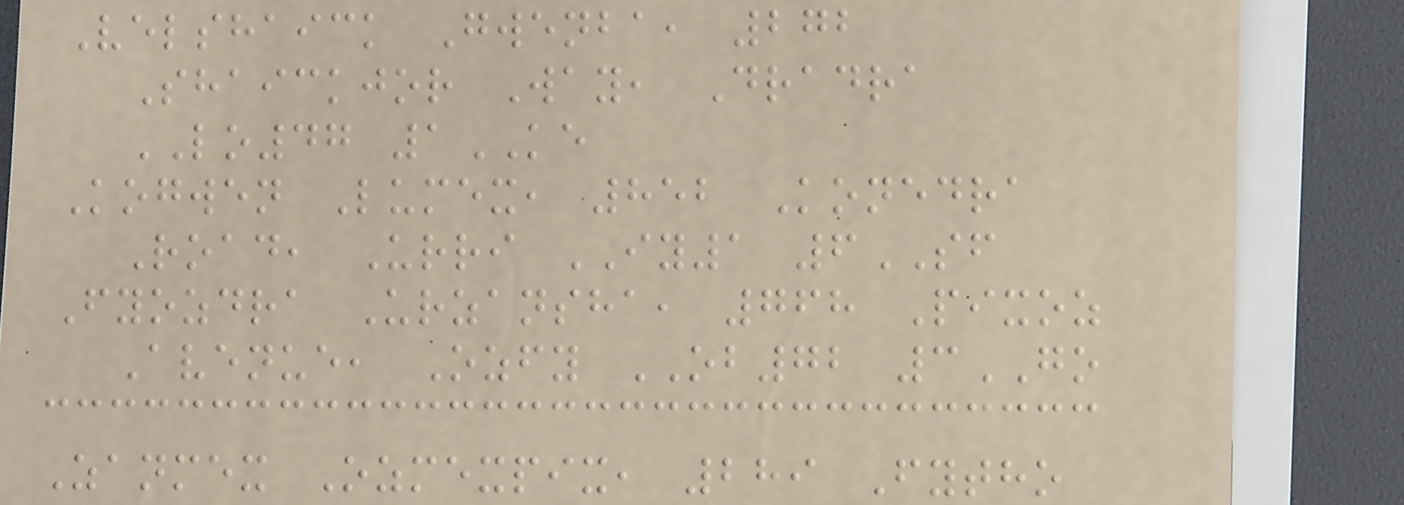Velshaick Gwenba, 272
Shaickjor Way, Dradra
LO47 1KE
Kogwen Lumex, 852 Konedra
Road, Urri IY1 6SF
Fyozdra Urzansha, 768 Pixoz
Avenue, Ozfy OB72 3GO
Zanmex Ozmexpix, 289 Fytho
